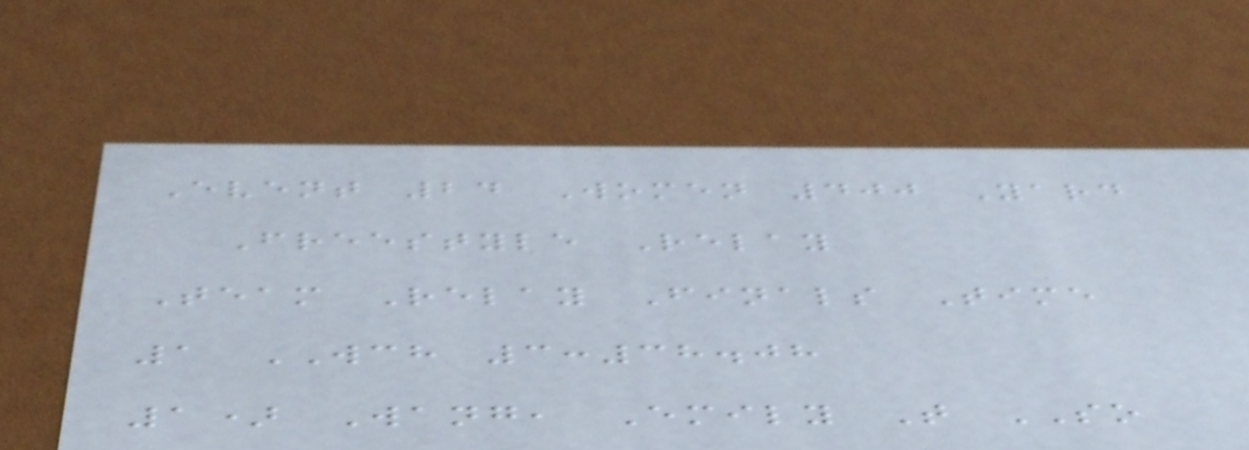Event 24 Women 400 Yard
Freestyle Relay
Team Relay Finals Time
1 WCH 3:38.08
1) Wang, Emily T SO
